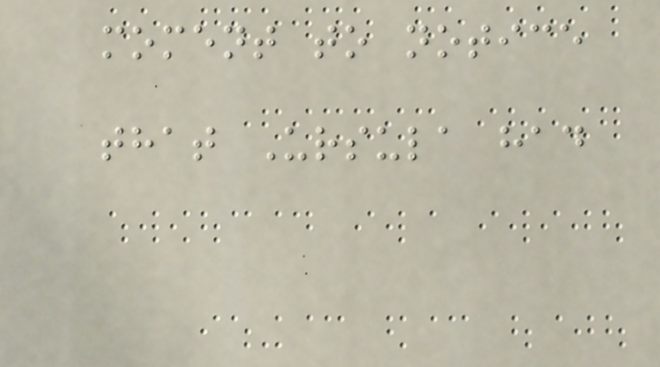moment to notice
that Ursula had
